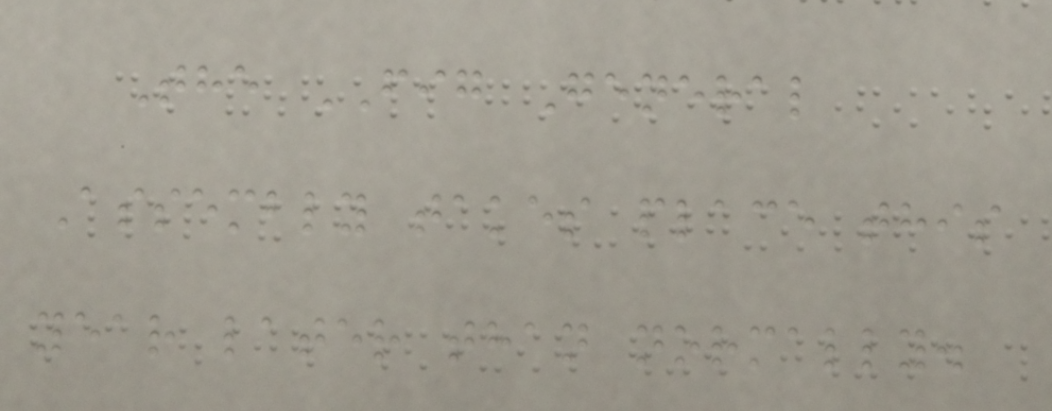The FIG General
Assembly takes place this
year later than normally.
